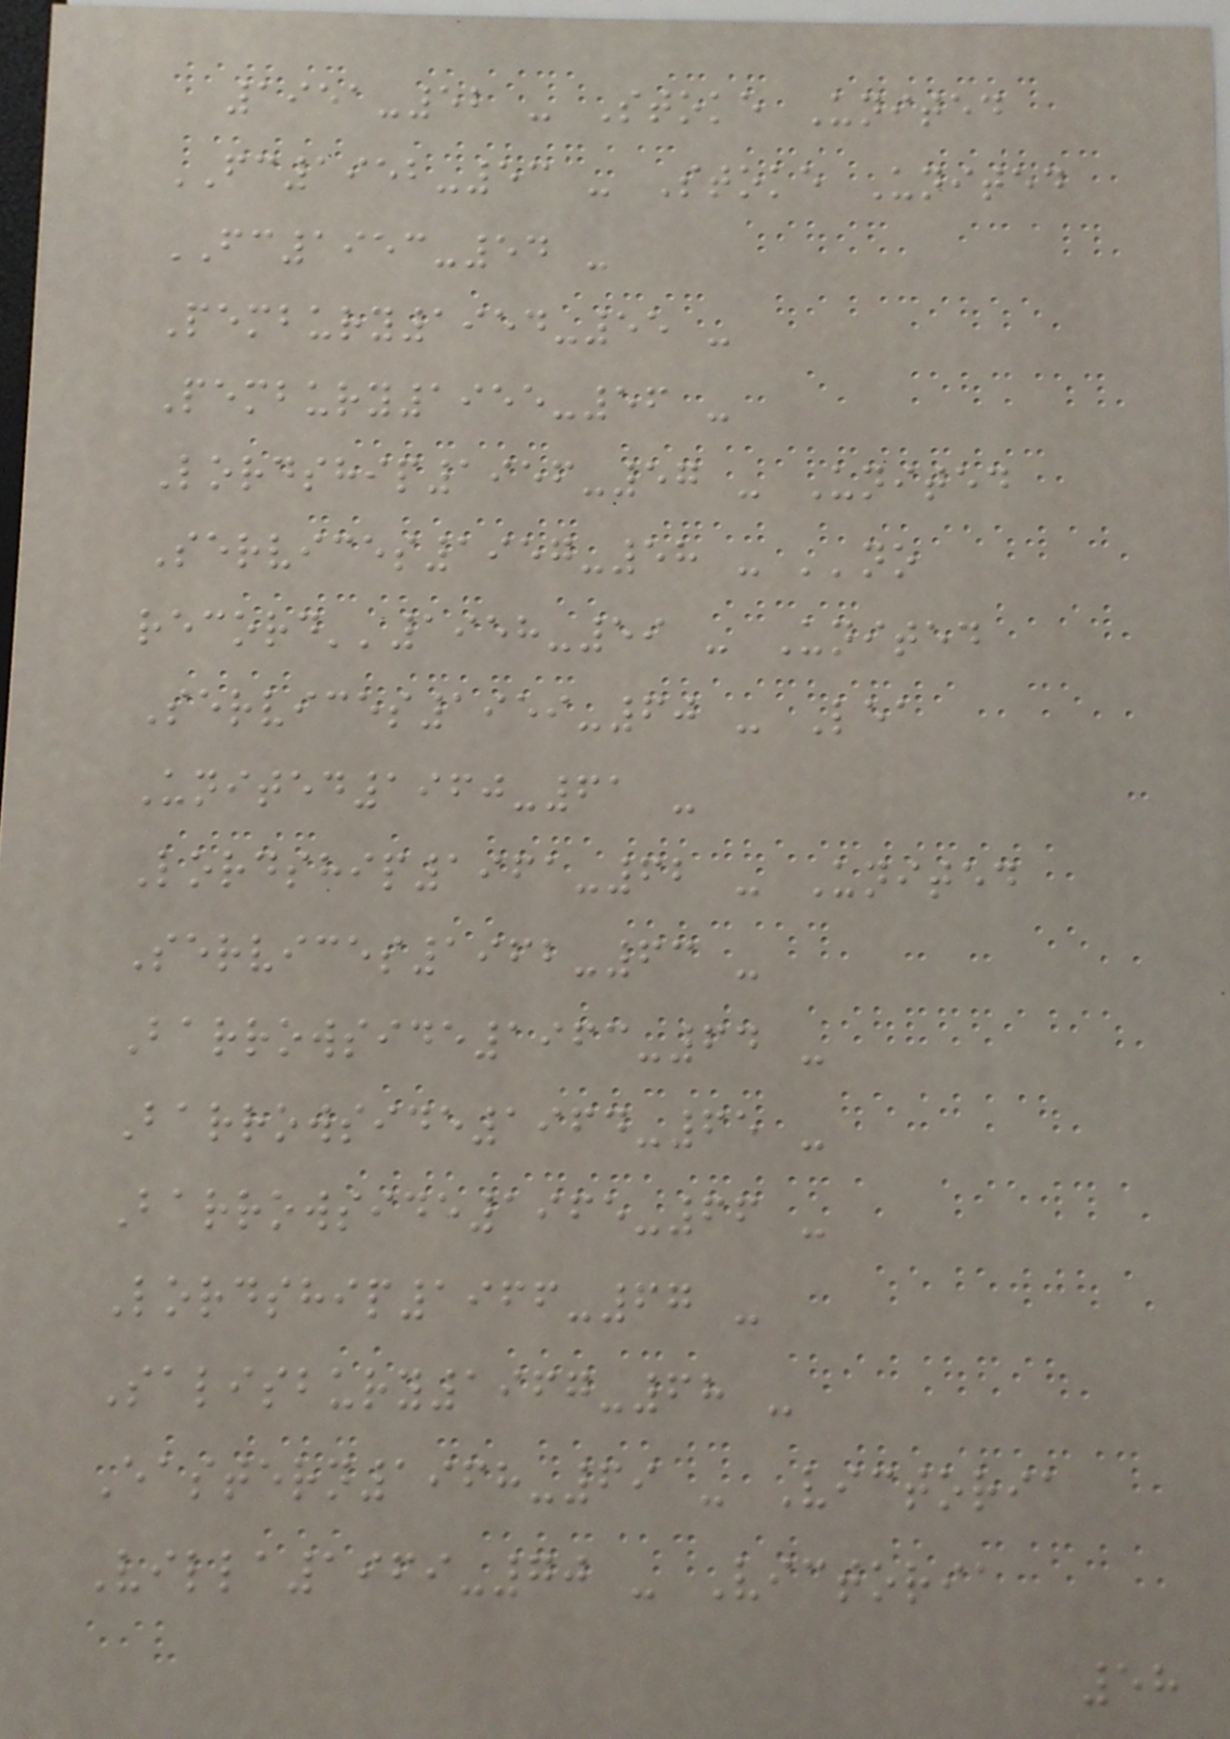1951-52 - Stoke United
FC1952-53 - Stoke United
FC1953-54 -
Pembury1954-55 -
Pembury1955-56 -
Lordship1956-57 - United
Services1957-58 - ''no
record''1958-59 - United
Services1959-60 - Lea
United1960-61 -
Lordship1961-62 - United
Services1962-63 -
Barrowside1963-64 -
Barrowside1964-65 -
Barrowside1965-66 -
Lordship1966-67 -
Salisbury1967-68 -
Eastern1968-69 - Victoria
Villa1969-70 - Victoria
58
